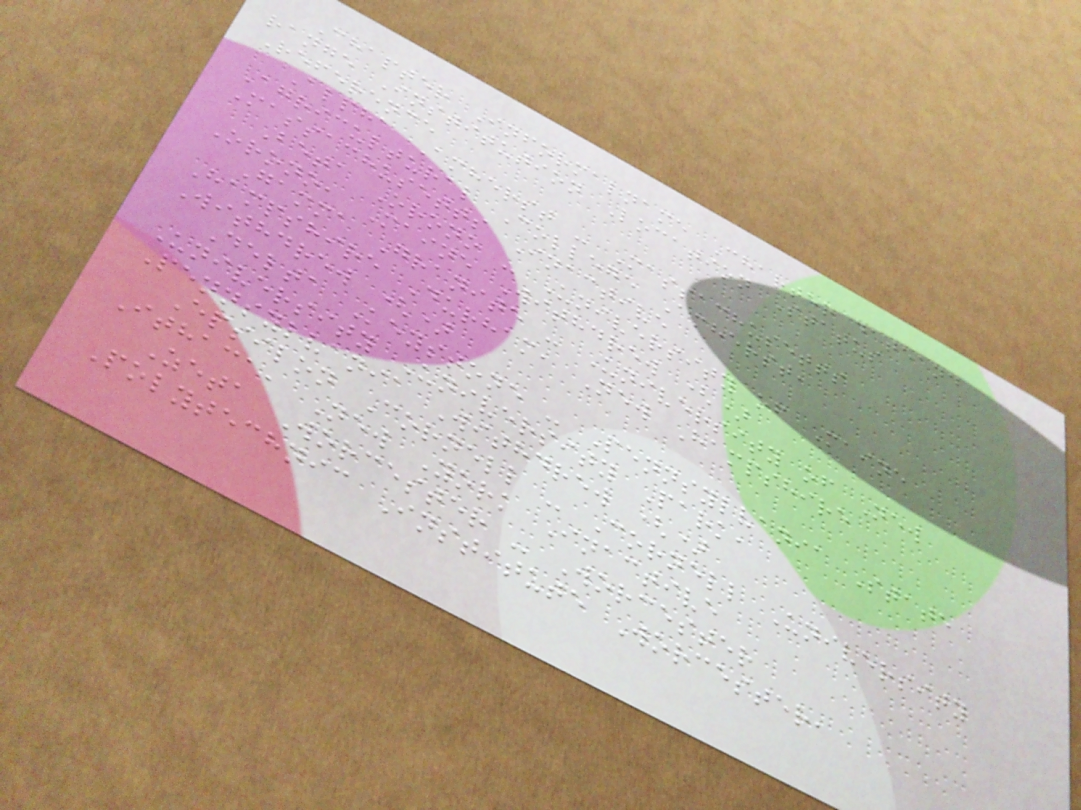Chapter Informalname Charter dateand
range Institution Location Status
Reference
Alpha Amherst - Massachusetts
Agricultural College Amherst,
Massachusetts Inactive
Beta Orono - University of Maine
Orono, Maine Withdrew ()
Gamma Granite - University of New
Hampshire Durham, New Hampshire
Withdrew ()
Delta Keystone - Pennsylvania State
University University Park,
Pennsylvania Withdrew ()
Epsilon Cornell - Cornell University
Ithaca, New York Inactive
Zeta Worcester - Worcester
Polytechnic Institute Worcester,
